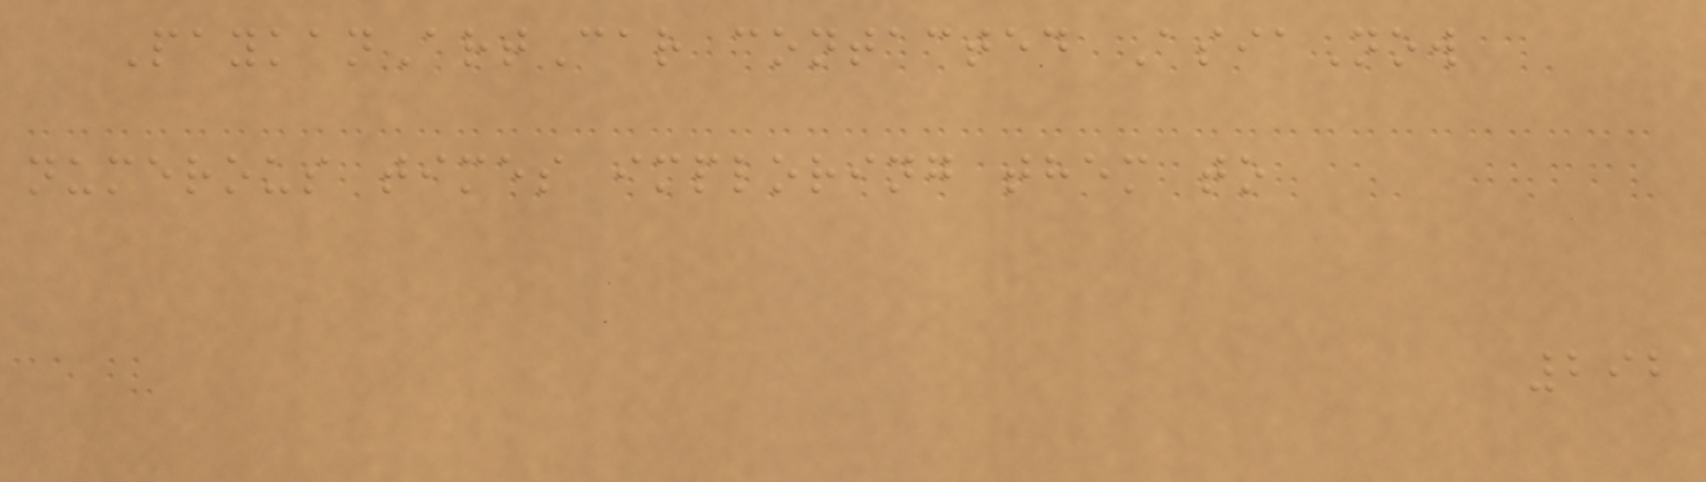PaykanArtCar contacted AsiaNow
numerous times imploring them to
292
